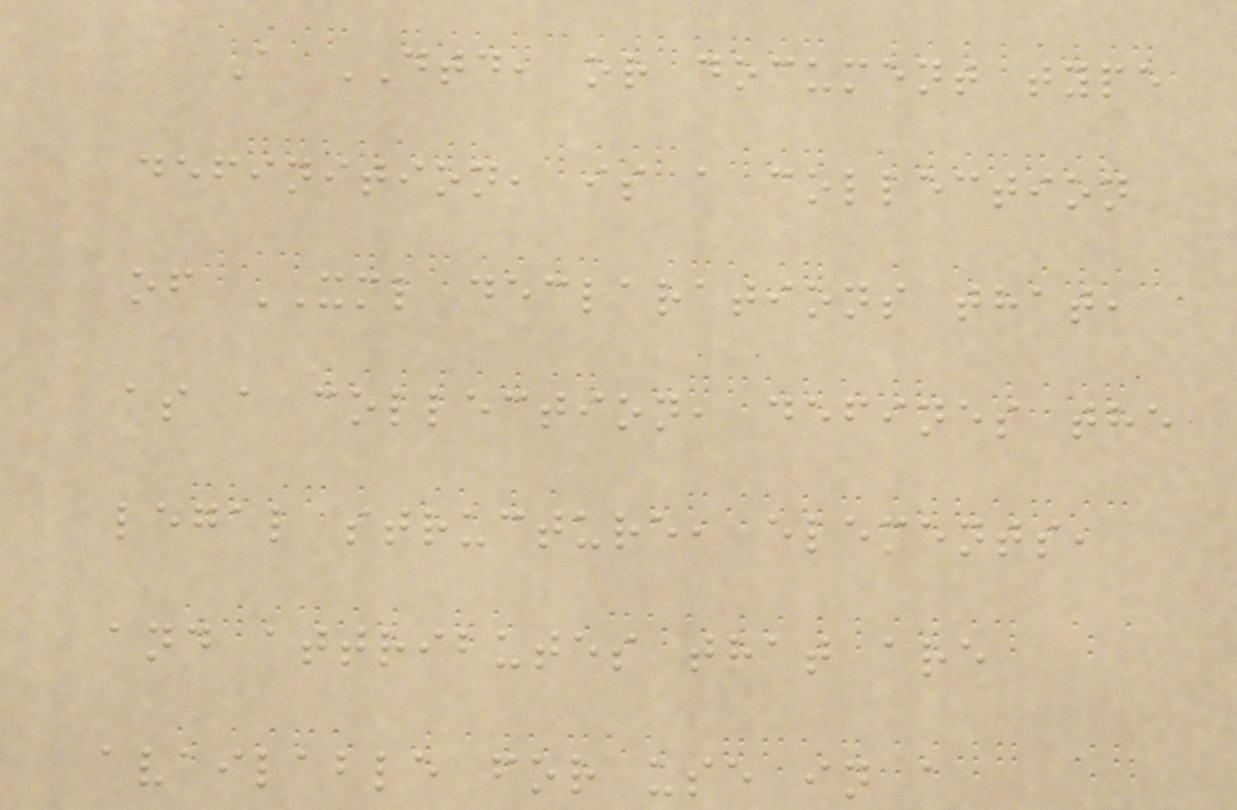A DTD, or document type
definition, is a collection
of XML declarations that,
as a collection, defines the
legal structure, elements,
and attributes that are
available for use in a
